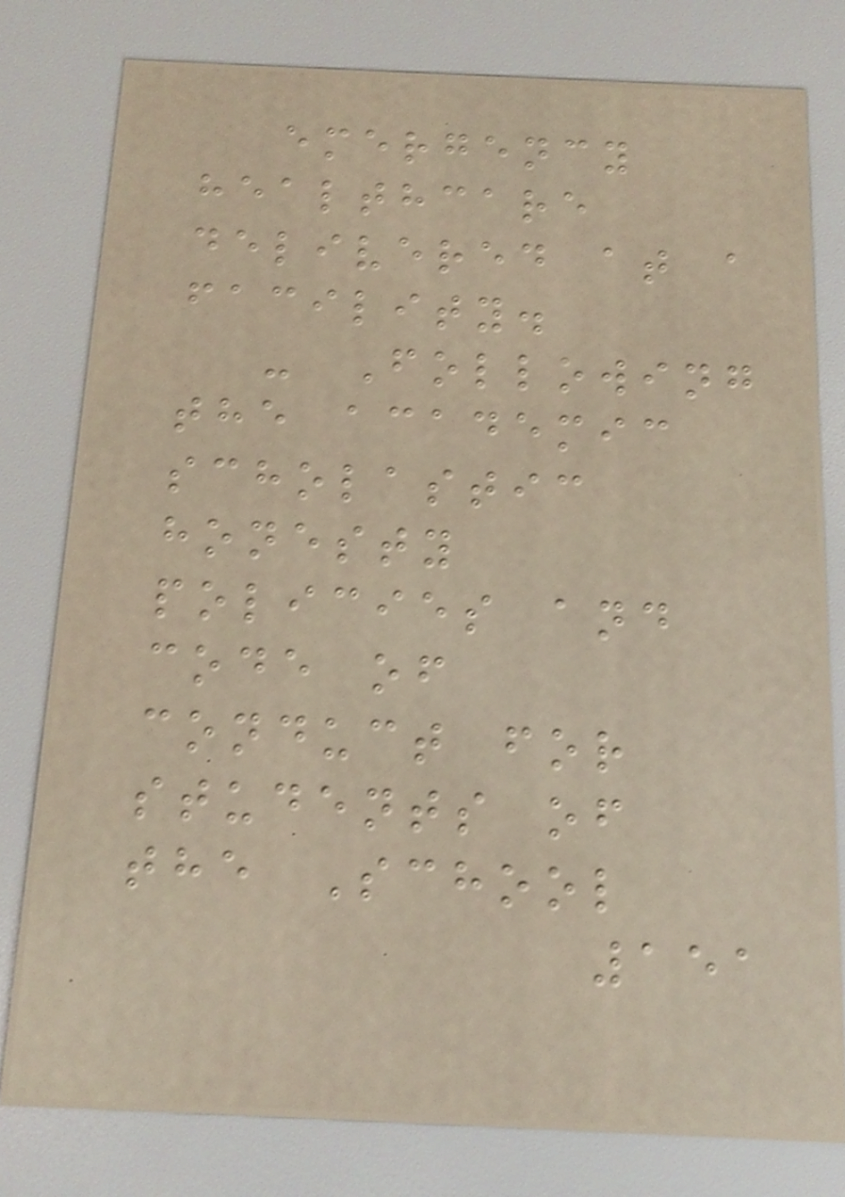emergency
healthcare
delivered at a
facility.
- Following
the academic
scholastic
honesty
policies and
code of
conduct for
students of
the School
151
